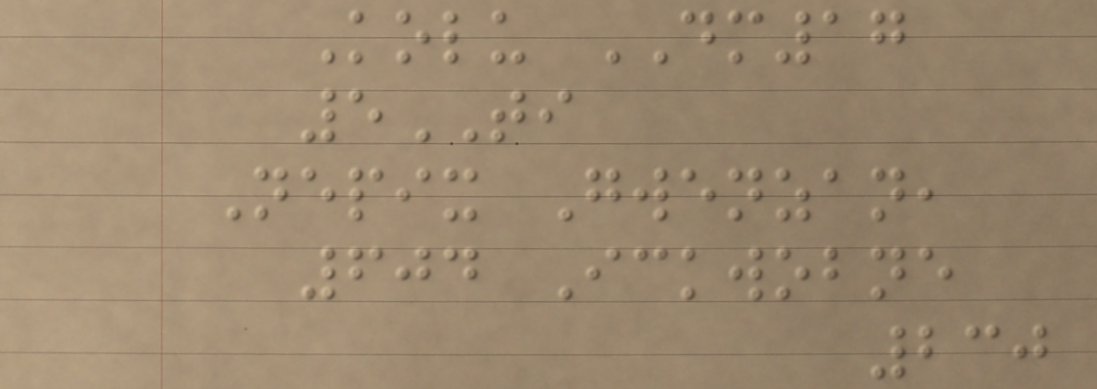Kolu DM17
5TI
Nepix Gwenzan,
604 Ickwobne
230
